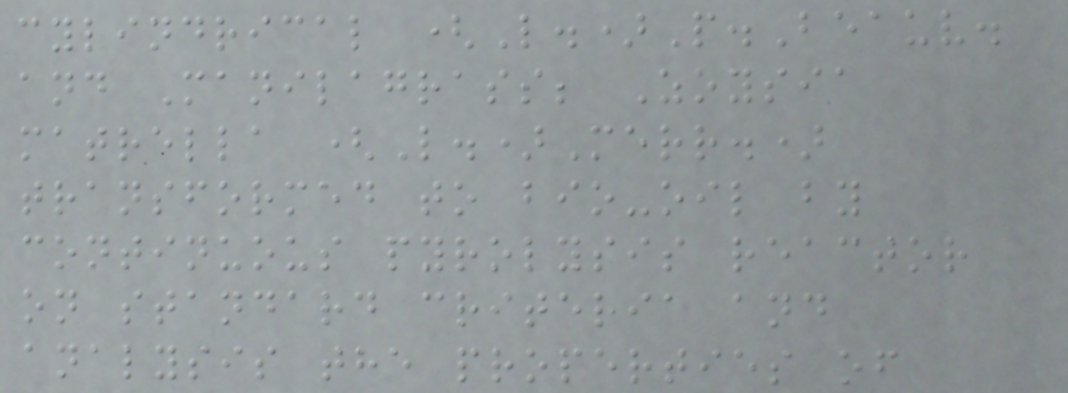cylindrical (L.)P.Beauv.
and Manilagrass; Zoysia
matrella (L.)Merr.)
transformed to bio-oil by
continuous pyrolysis reactor
on standard criteria and
analysis the properties of
